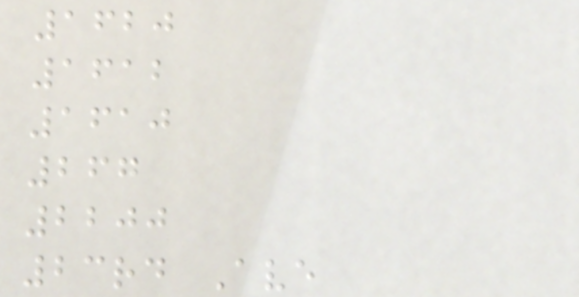1620
1612
1610
267
2200
23rd Ave
